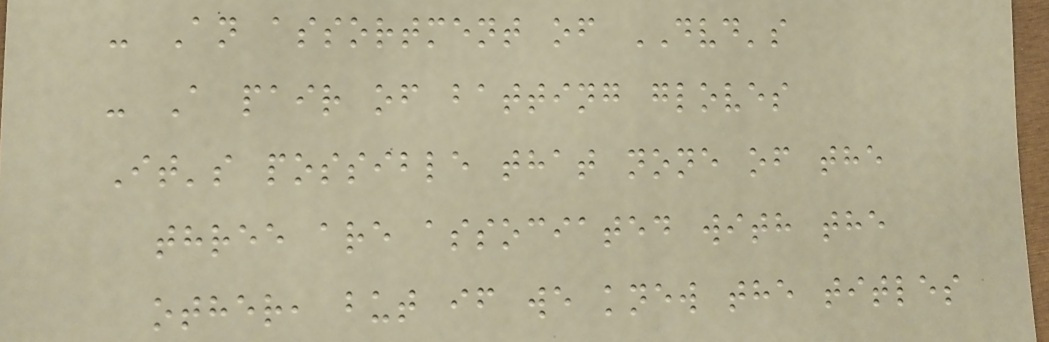- An assortment of DVD's
- A pair of batting gloves
It's possible that none of the
three are associated with the
other, but if we knew the titles
